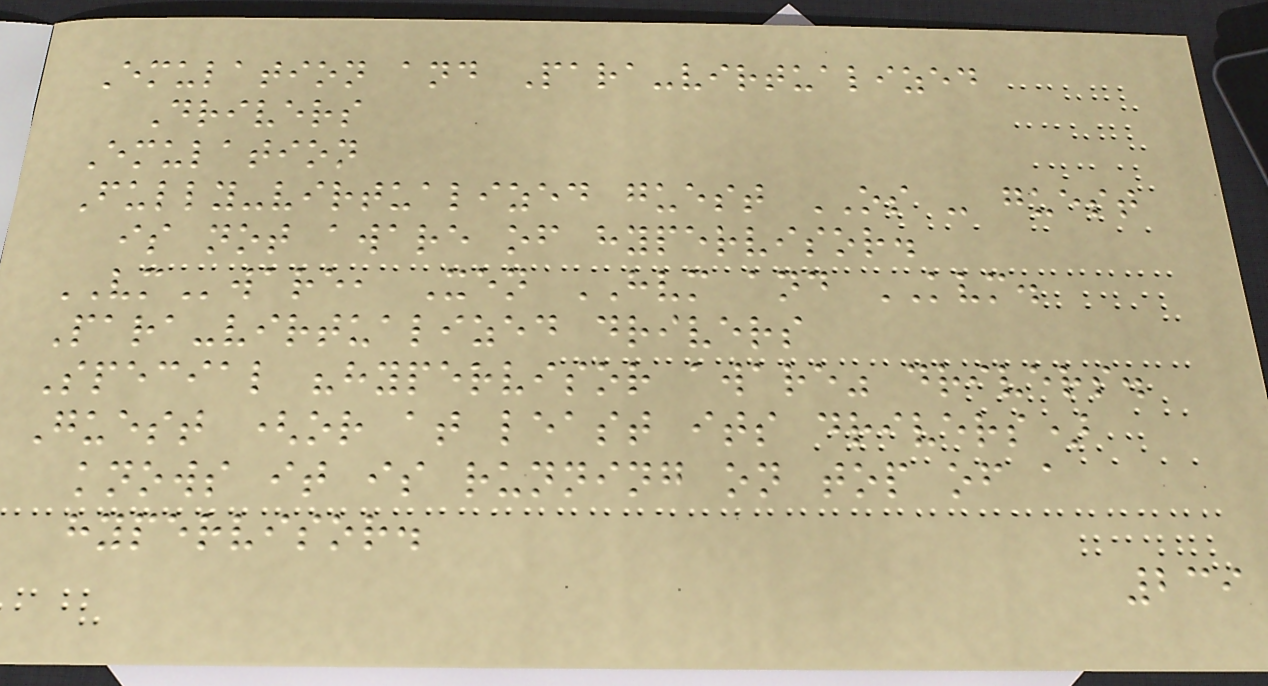Emulation and Para-virtualized
Drivers
Emulation
Fully-virtualized guest OS - guest
is not aware of hypervisor.
VMware, Xen HVM and KVM.
Para-virtualized drivers
Special "hypervisor aware" drivers.
Guest (or at least its drivers)
knows it is running on top of a
hypervisor.
239
